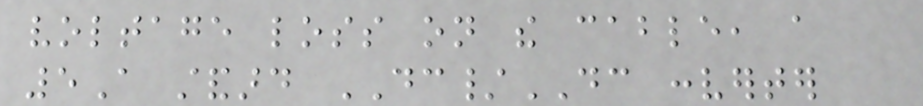voltage loss on the cable, a
5A standard DC/DC converter
